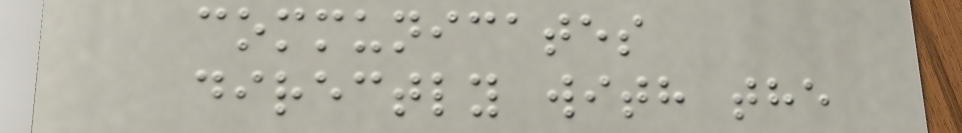communicates
directly with the
